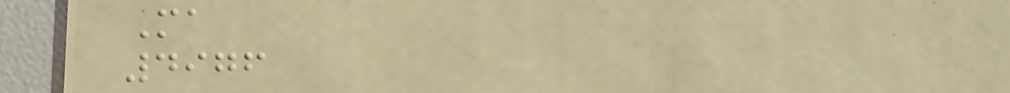Ma
4976
